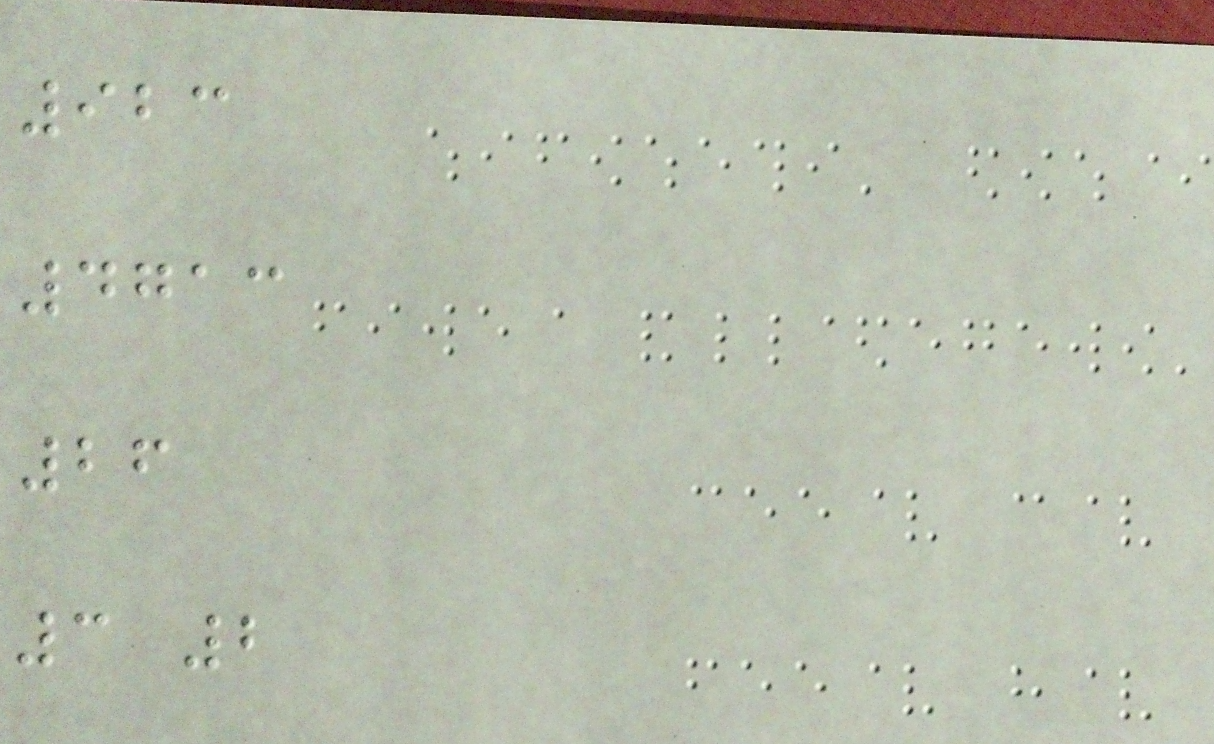923
4713
26
3 2
